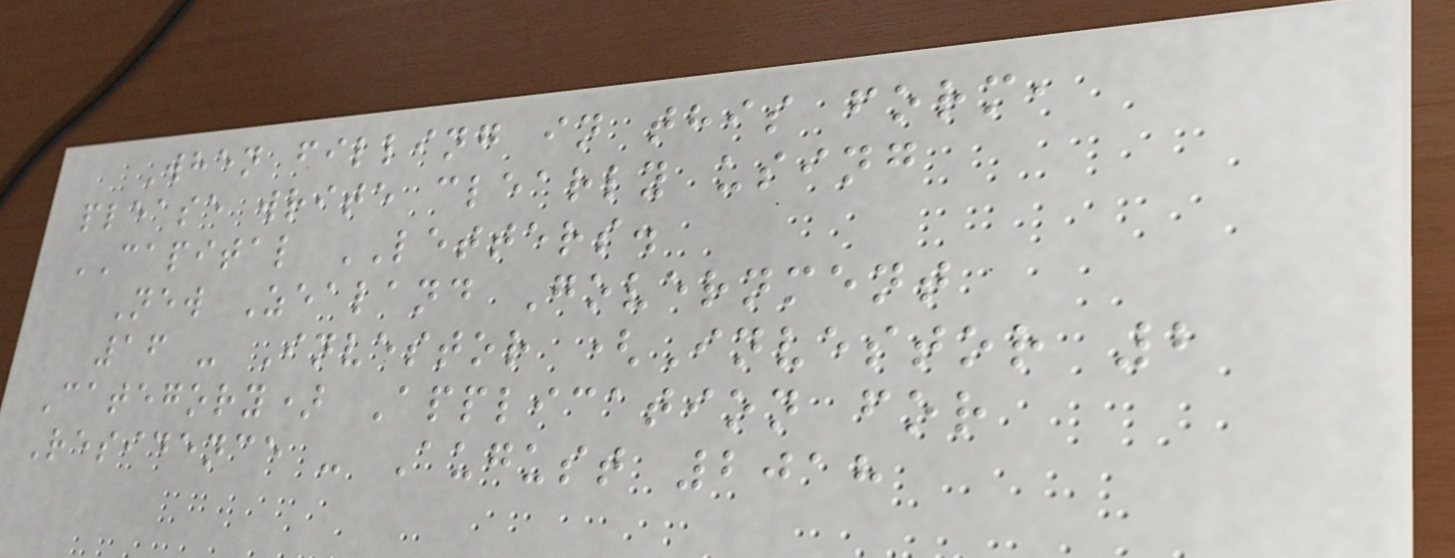When filling in this form,
please write clearly using
CAPITAL LETTERS.
New Zealand Government
16 - Investor (Investor 2
Category) Application for
Residence - August 2018
